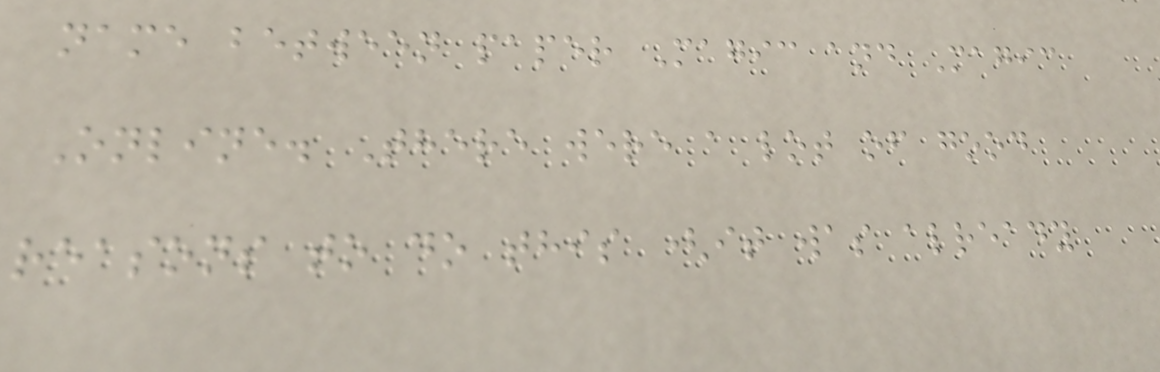name between paper Magic and Magic
Online. There were a lot of good
reasons to do this (it was already
